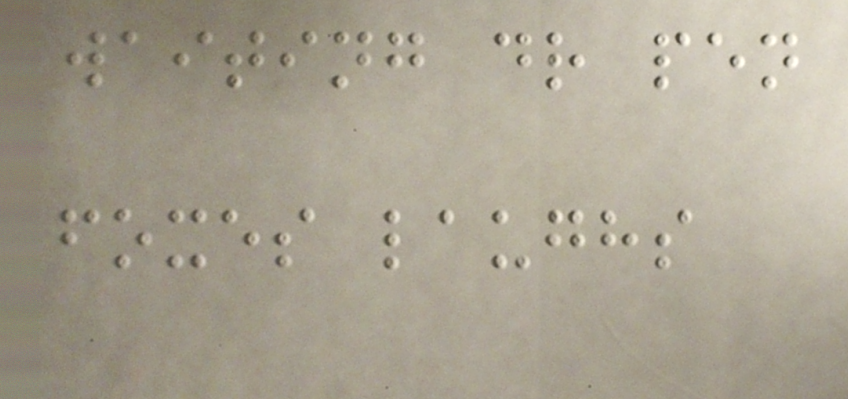waiting dr pen
foxes laughs
